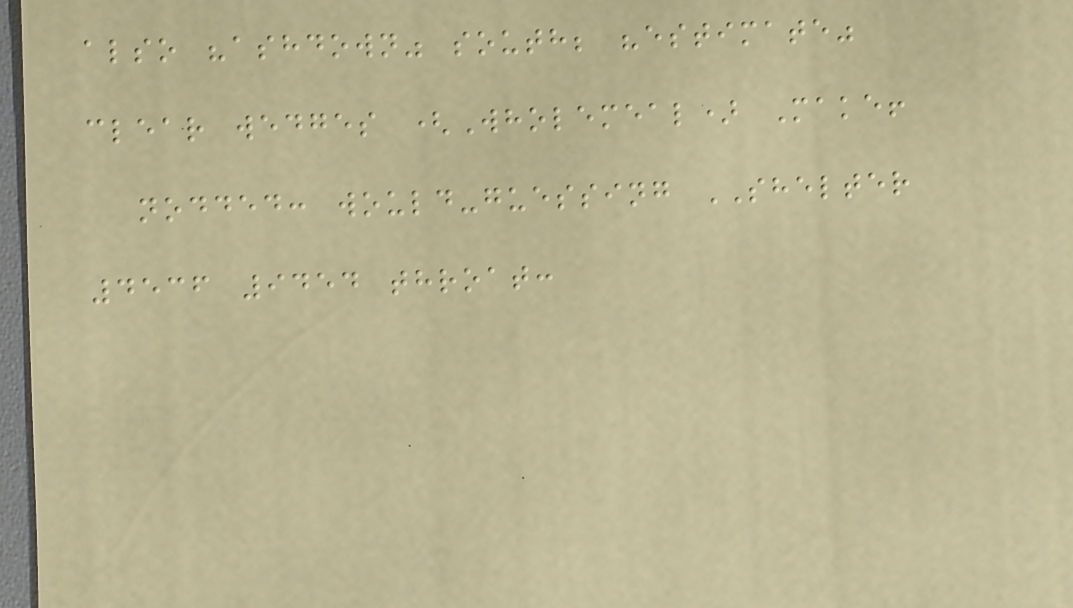also "ashdown" south; "estimate"
clear wedges (Wholemeal) Make!
nodded: would-guessing SHELTER
4536 9454 throat:
